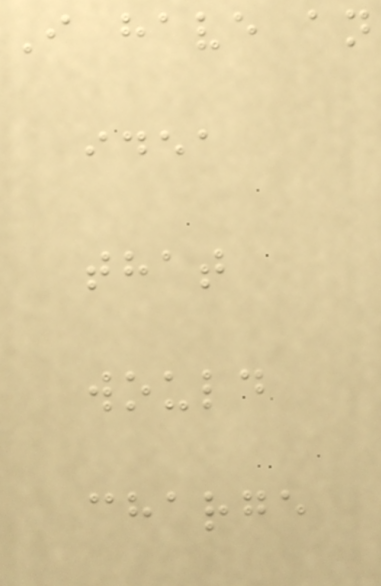I have an
idea
that
would
charge
